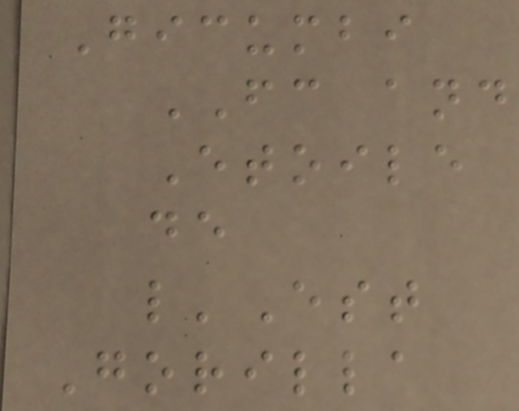Gicumbi
FC and
Etoile
de
l'Est
Gorilla
